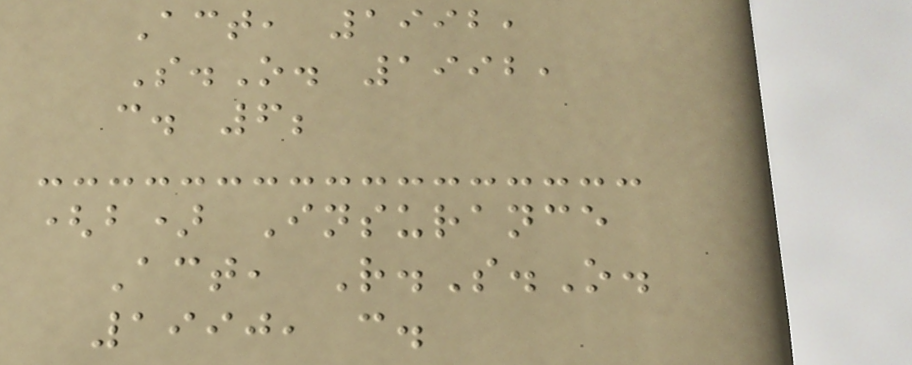Act, 1992,
S.O. 1992,
c. 6;
(b) Insurance
Act, R.S.O.
1990, c.
